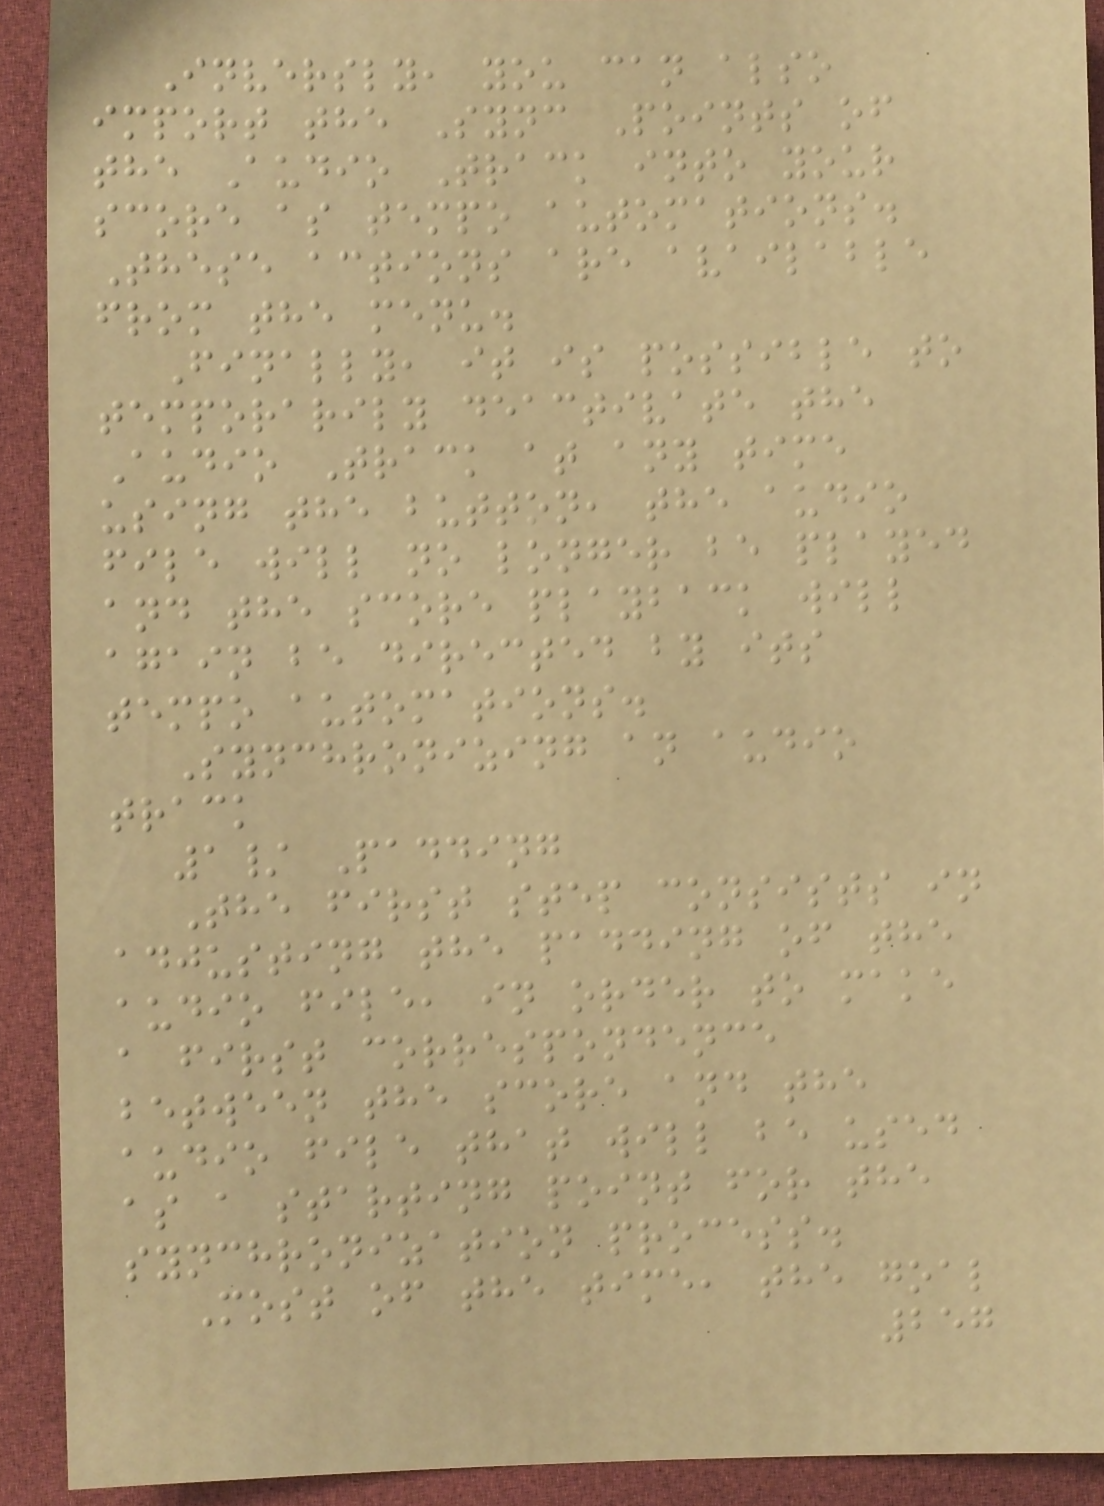Inversly, you can also
import the Sync Points of
the Audio Track into your
score as tempo automations.
These actions are available
from the menu.
Finally, it is possible to
temporarily deactivate the
Audio Track at any time
using the button, the audio
file will no longer be played
and the score playback will
again be directed by its
tempo automations.
Synchronizing an audio
track
1/ Padding
The first step consists in
adjusting the padding of the
audio file, in order to make
a first correspondence
between the score and the
audio file that will be used
as a starting point for the
synchronization process.
Most of the time, the goal
257
